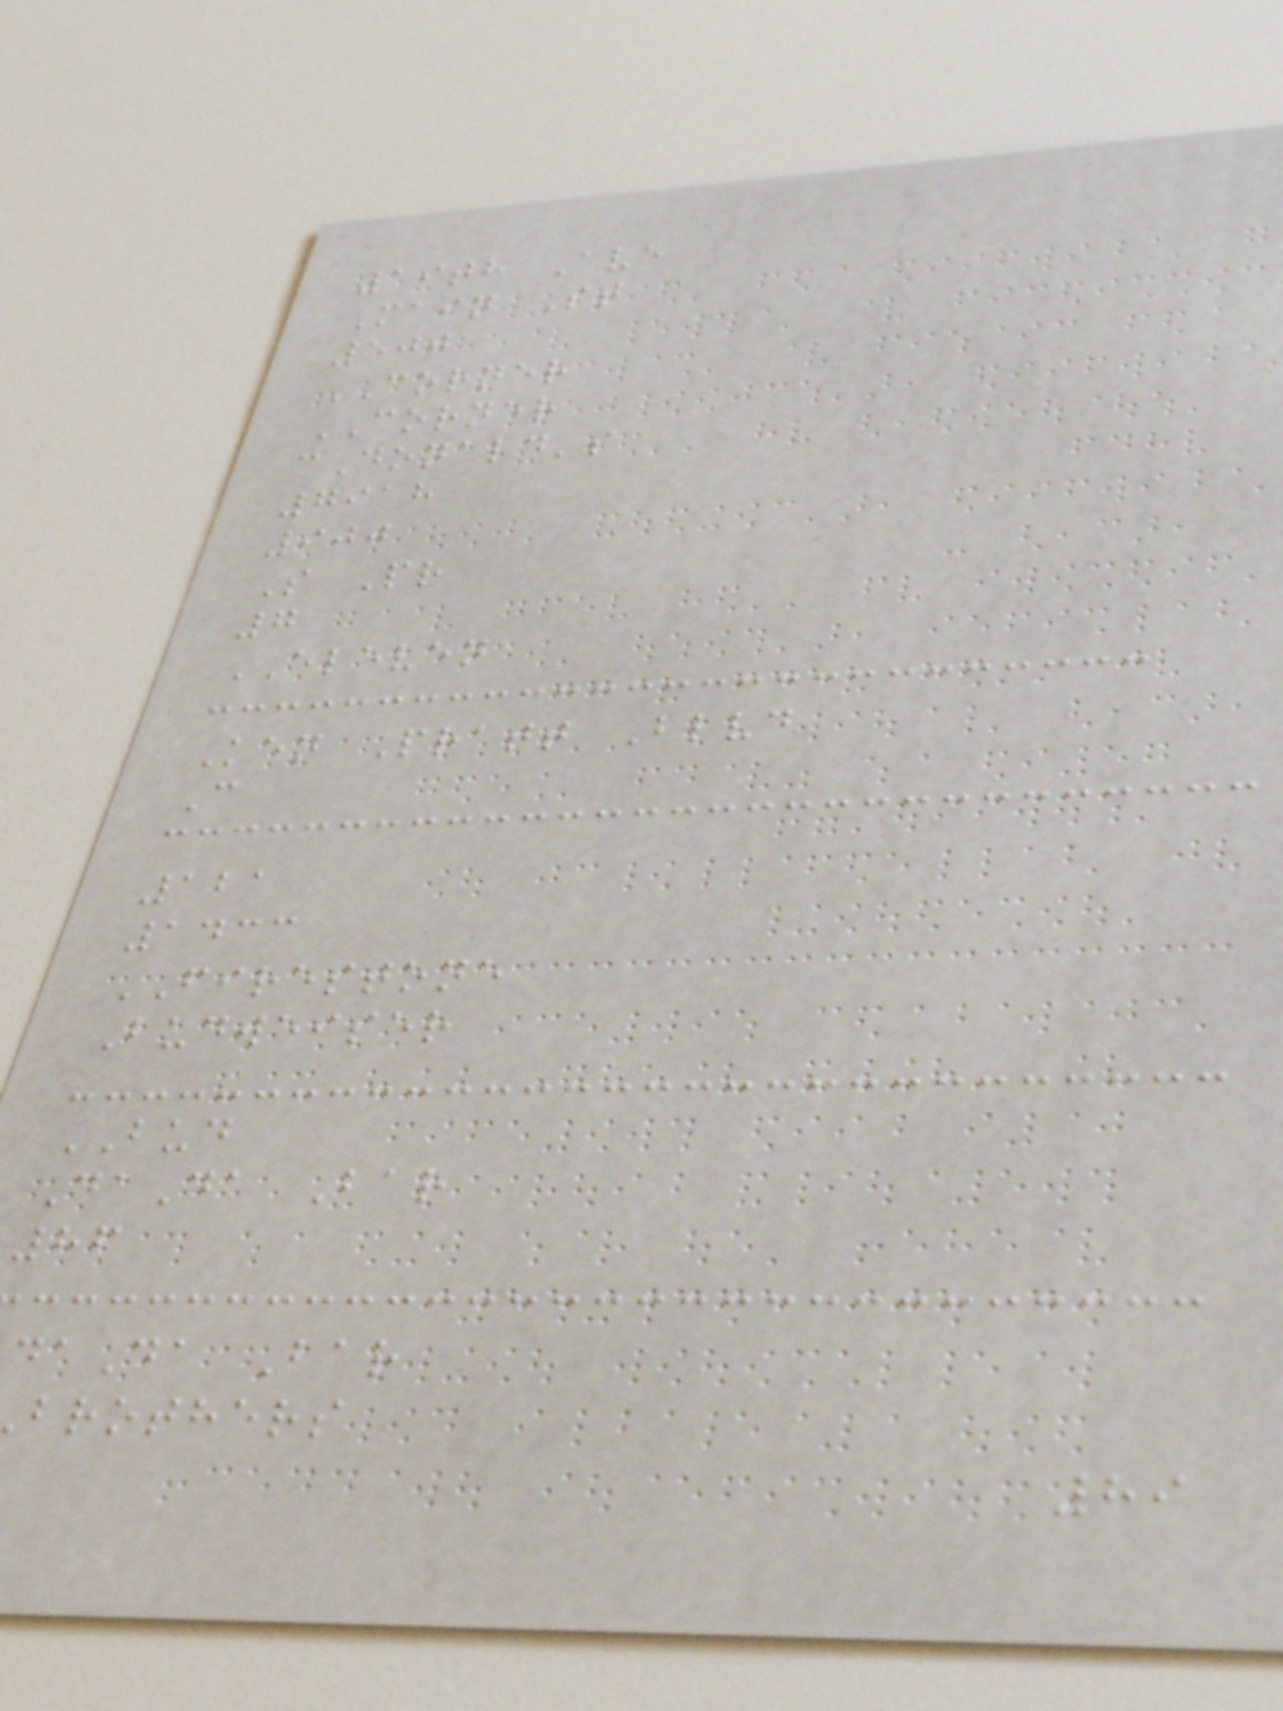19th Ave
Main St
500
CORNER
CORNER
cDonald's
7918
900
S Pr
7
ELEVEN
Ken Pratt Blvd
C
121
1433
FIRESTONE
Budweiser
BUD
DaDa Bar
86
aDa Bar
brothers
89
